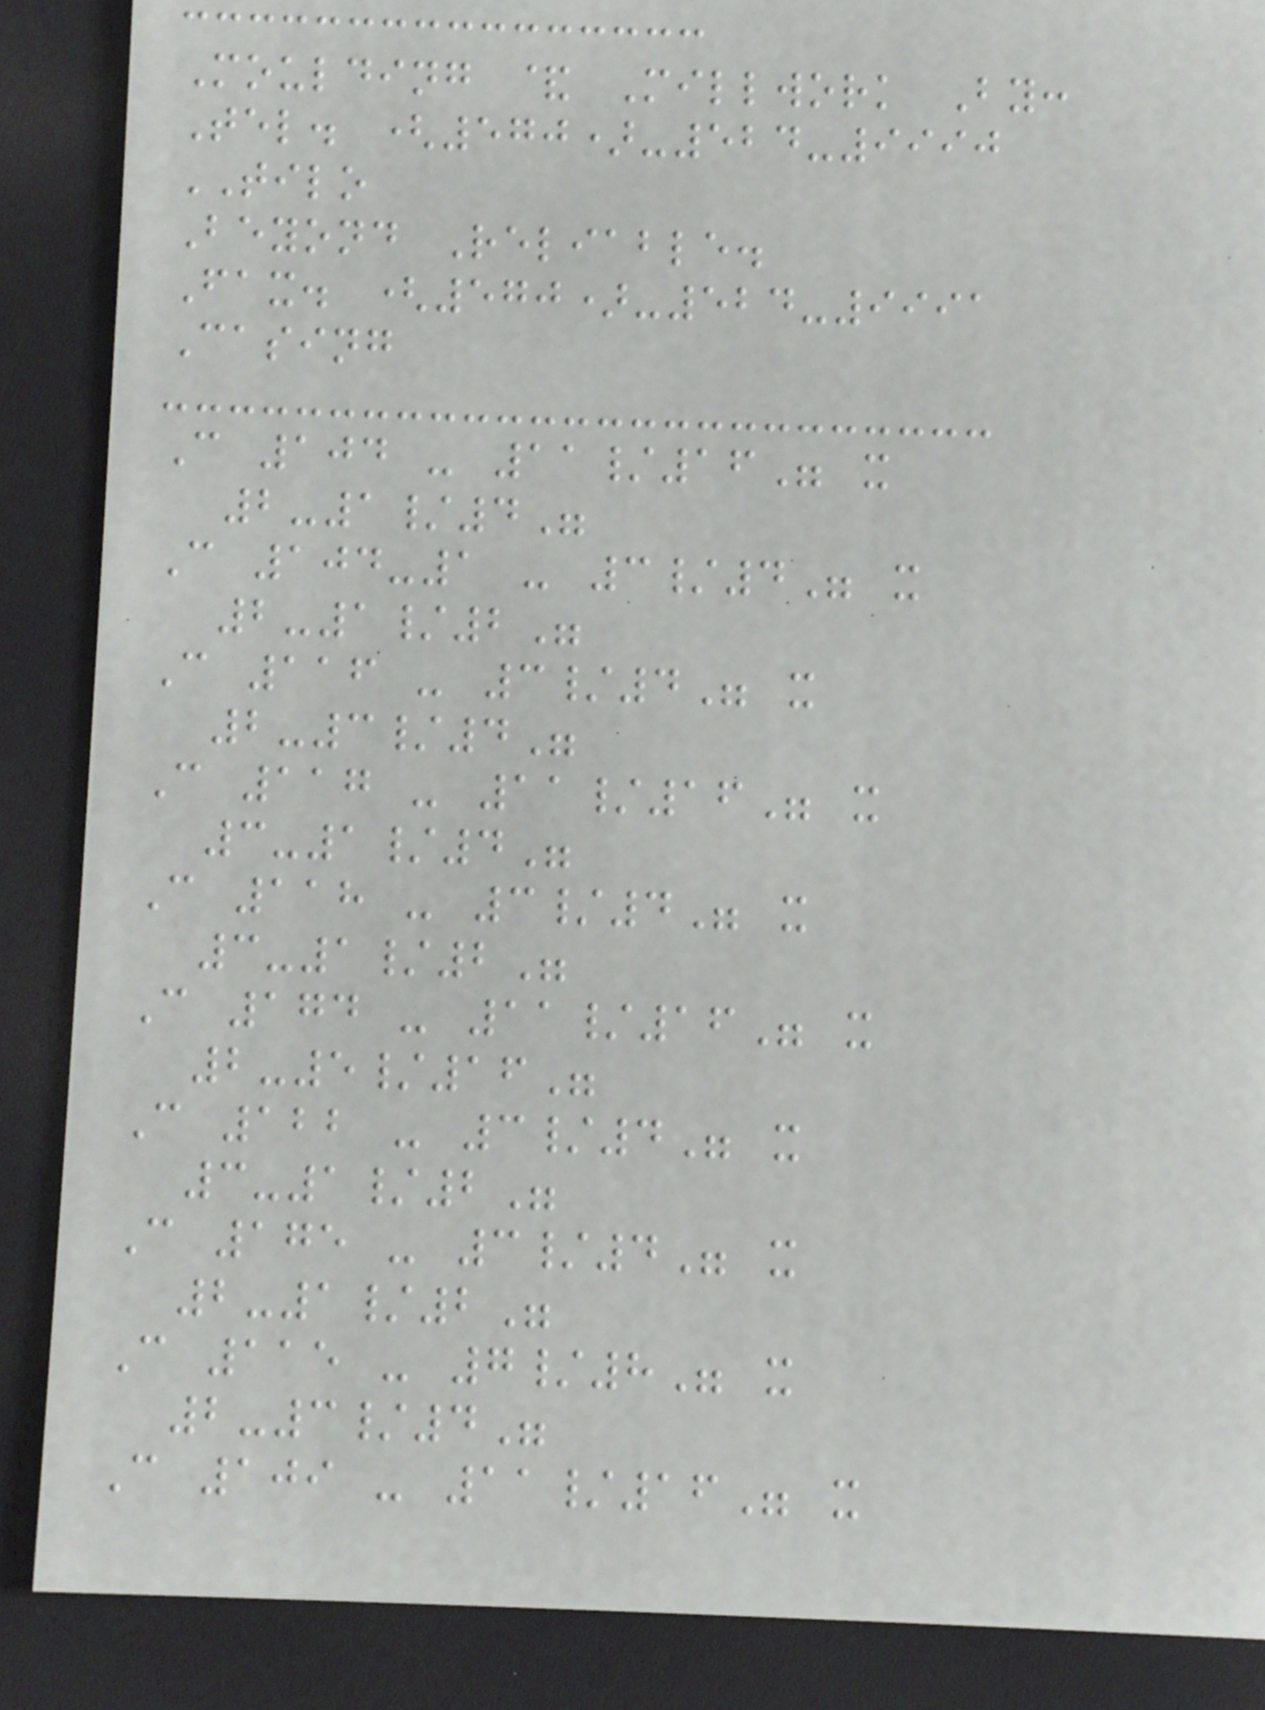Moulding & Millwork By:
Tel. (570)-524-9990
TILO
Beyond Reliable.
Fax. (570)-524-9991
Casing
C 104 - 11/16" x
2-1/4"
C 104-1 - 3/4" x
2-1/2"
C 116 - 3/4" x
2-3/4"
C 117 - 11/16" x
3-1/4"
C 118 - 3/4" x
3-1/2"
C 174 - 11/16" x
2-5/16"
C 122 - 3/4" x
3-1/2"
C 175 - 3/4" x
2-1/2"
C 115 - 7/8" x
2-3/4"
C 109 - 11/16" x
